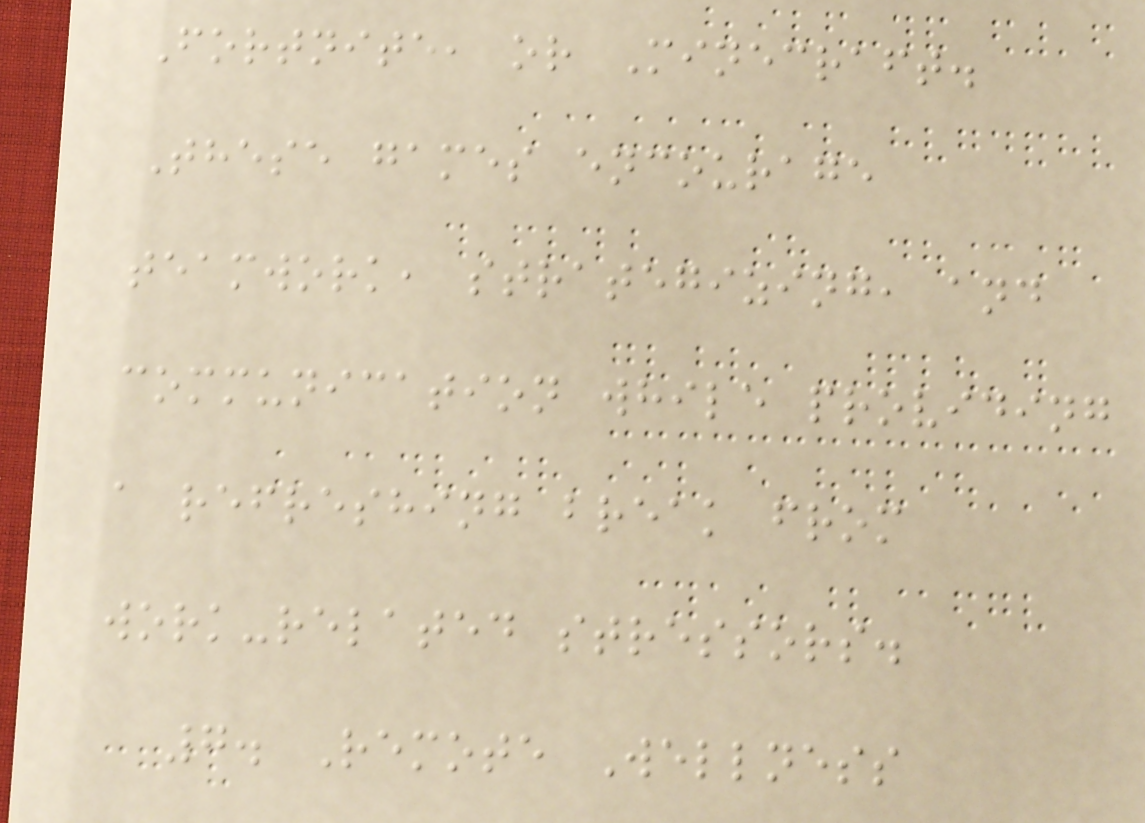Fortnite, or Minecraft.
These games encourage
teamwork, strategizing, and
communication while providing
a refreshing break from
work-related stressors.
7. Remote Wellness
